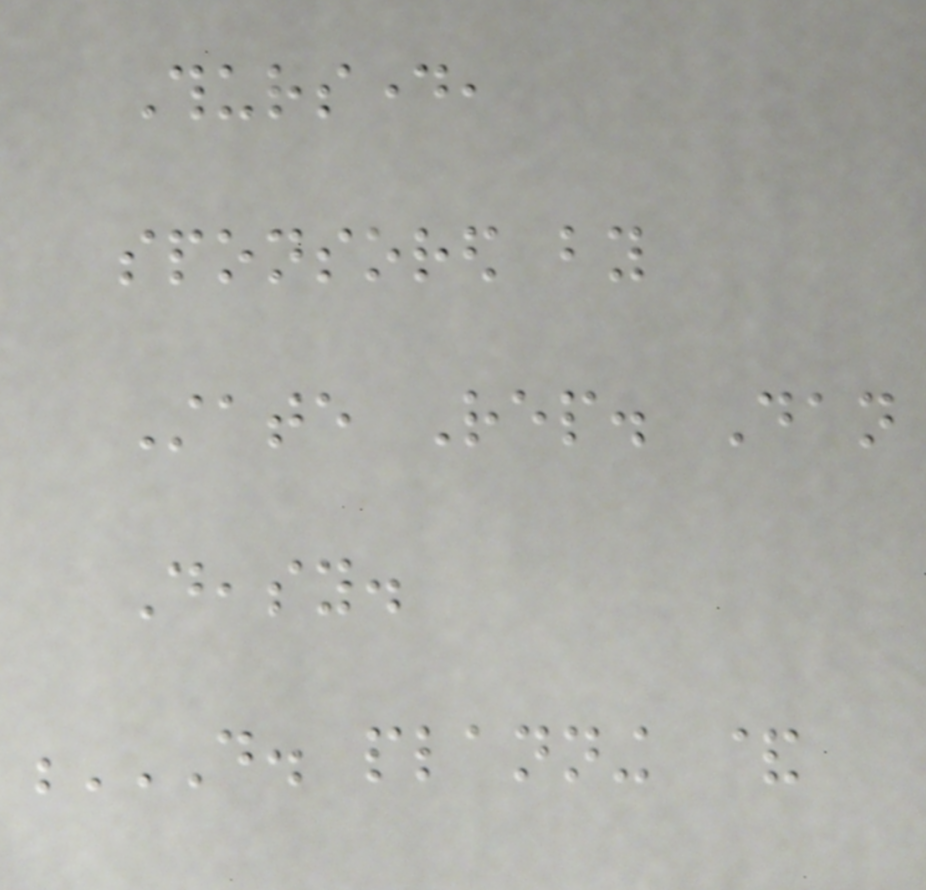Thursday,
sponsored by
State Rep. Dan
Deasy.
D. PLANNING &
